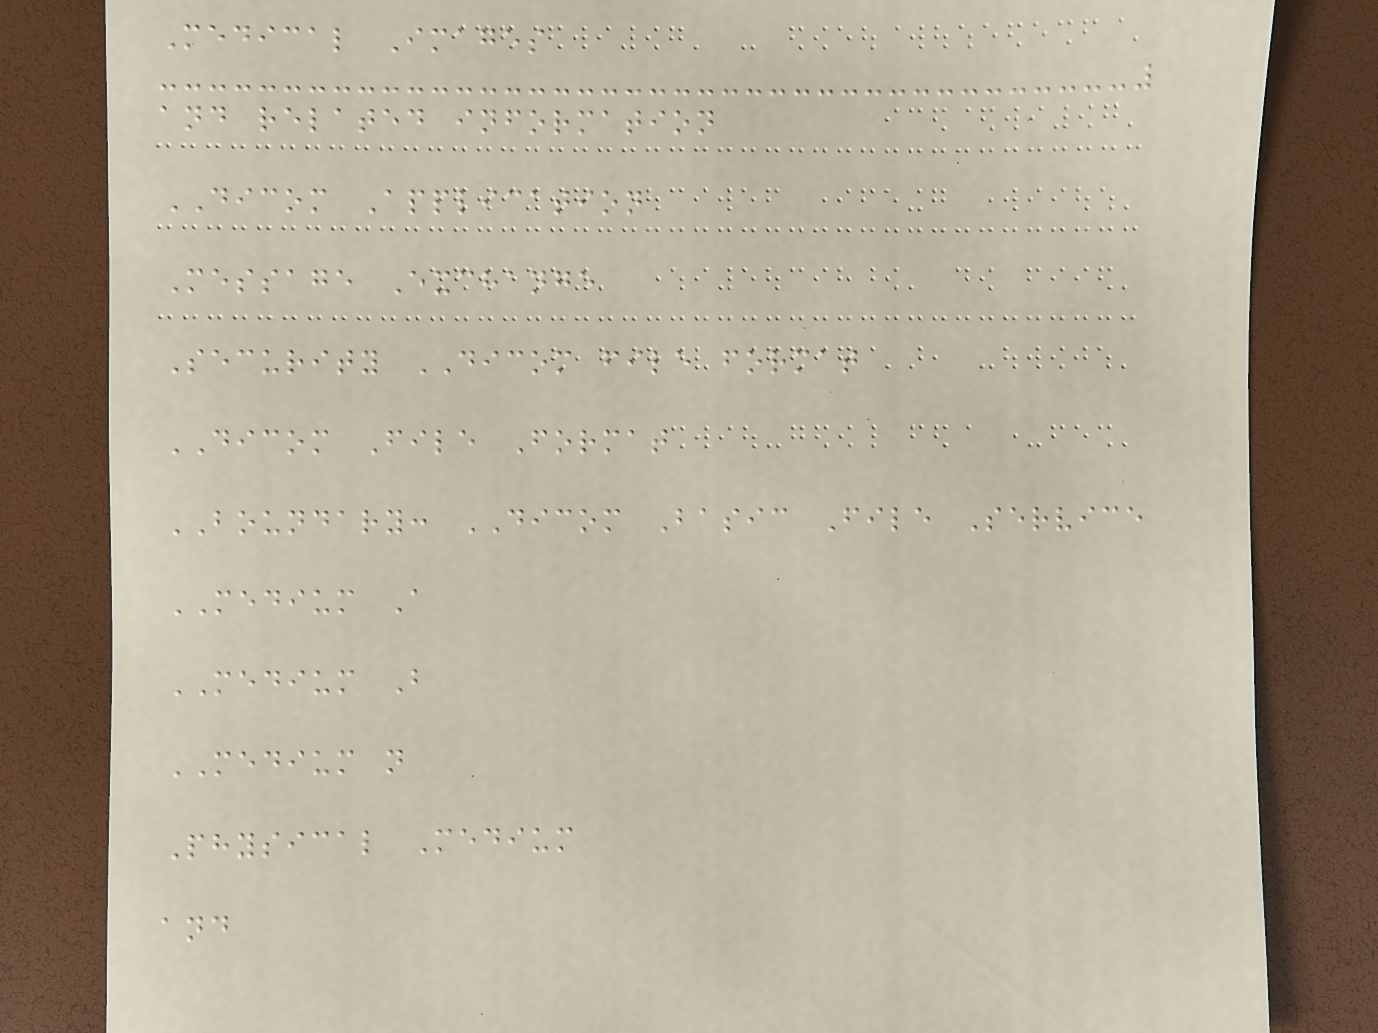Medical Images
and related information
DICOM Application
Message Exchange
Security DICOM file format
DICOM File Format
BOUNDARY: DICOM Basic File Service
MEDIUM A
MEDIUM B
MEDIUM n
Physical Medium
and
